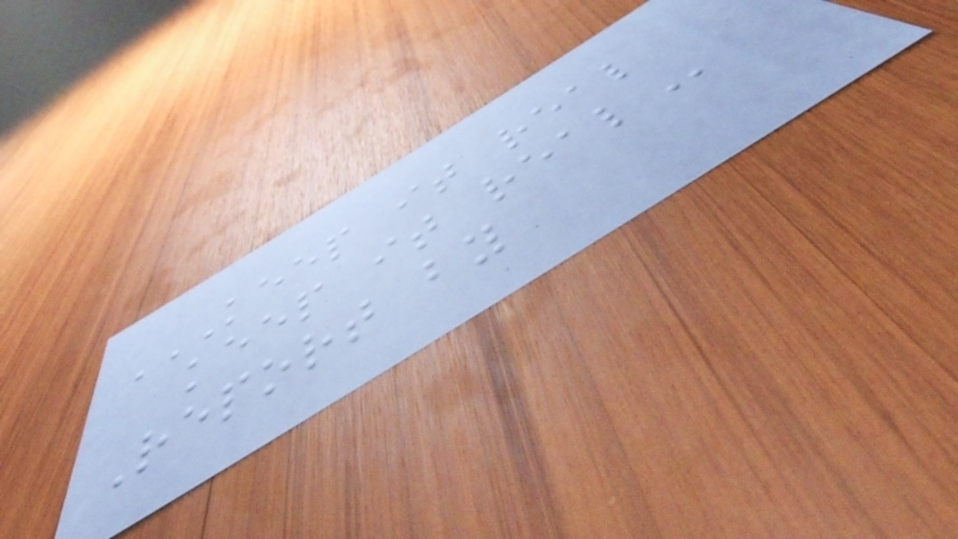KEEP IT REAL
KEEP IT REAL
Report by
